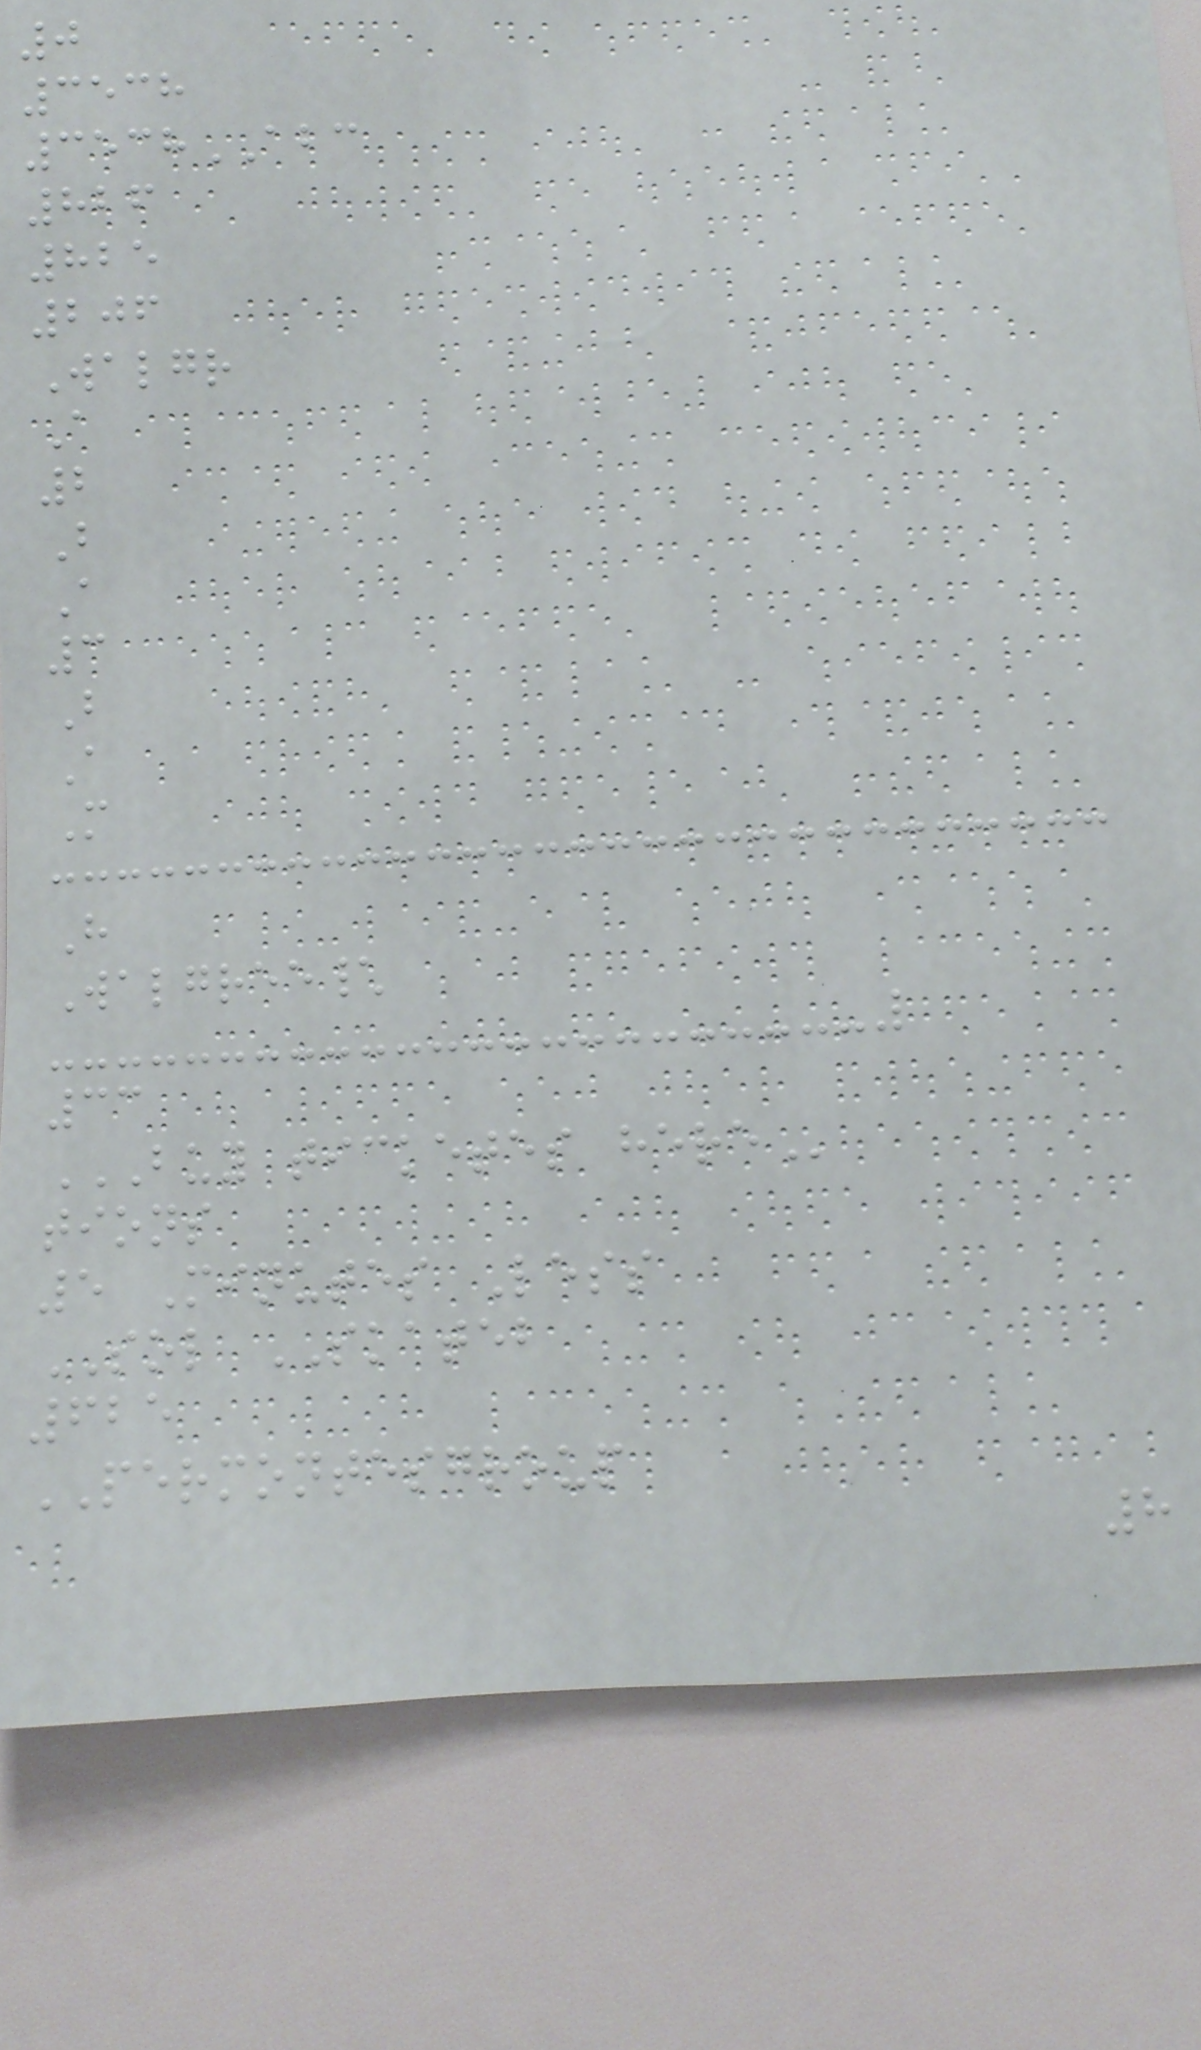0
3538
3538ABC
826
825
206
Walgr
A
2
B
A
3
B
A
M
H
Walgree\
33
BUY TICKETES HERE
tions
5 Minutes Less
SOL SKATEB
625
PERMONTESGROUP
8
